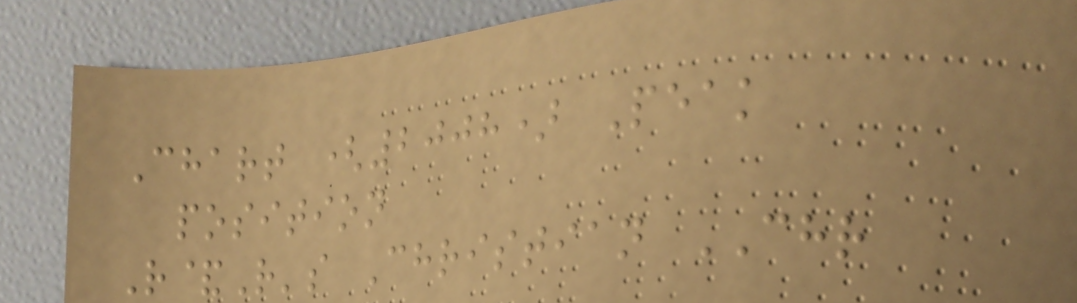Chart (2008) Peak
position
R&R's Christian CHR
